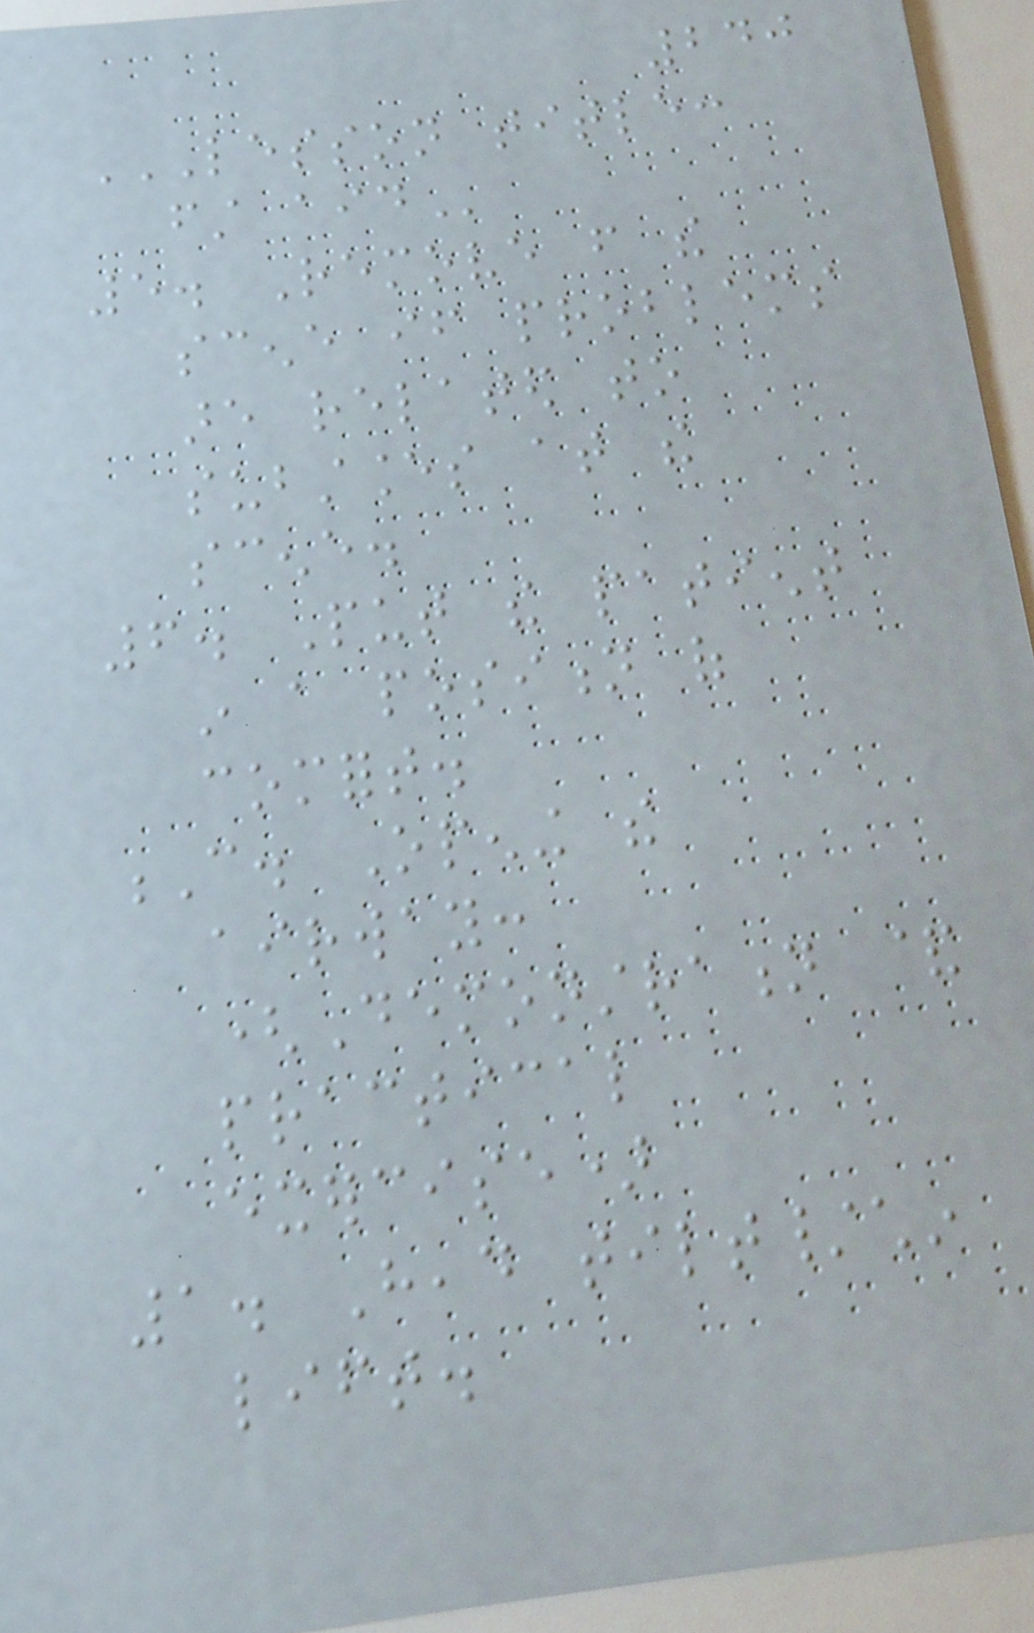240
LESSON TITLE:
FIRST AID
5. Remove from the
scene if problems
are related to
substances at the
scene.
6. Put the patient
in a position of
comfort.
C. Opening the
airway:
(Demonstration &
practical
exercise)
1. Head tilt/chin
lift.
